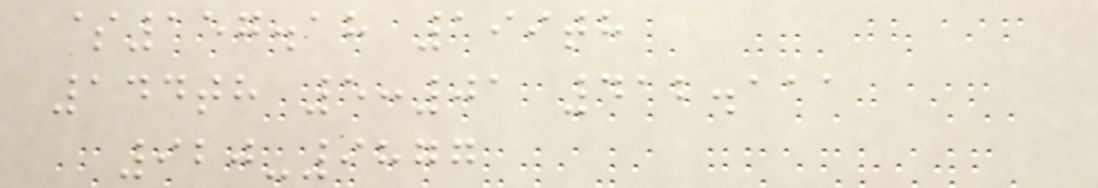$157.18 199th
144th 5:01 412.111
920-9877
